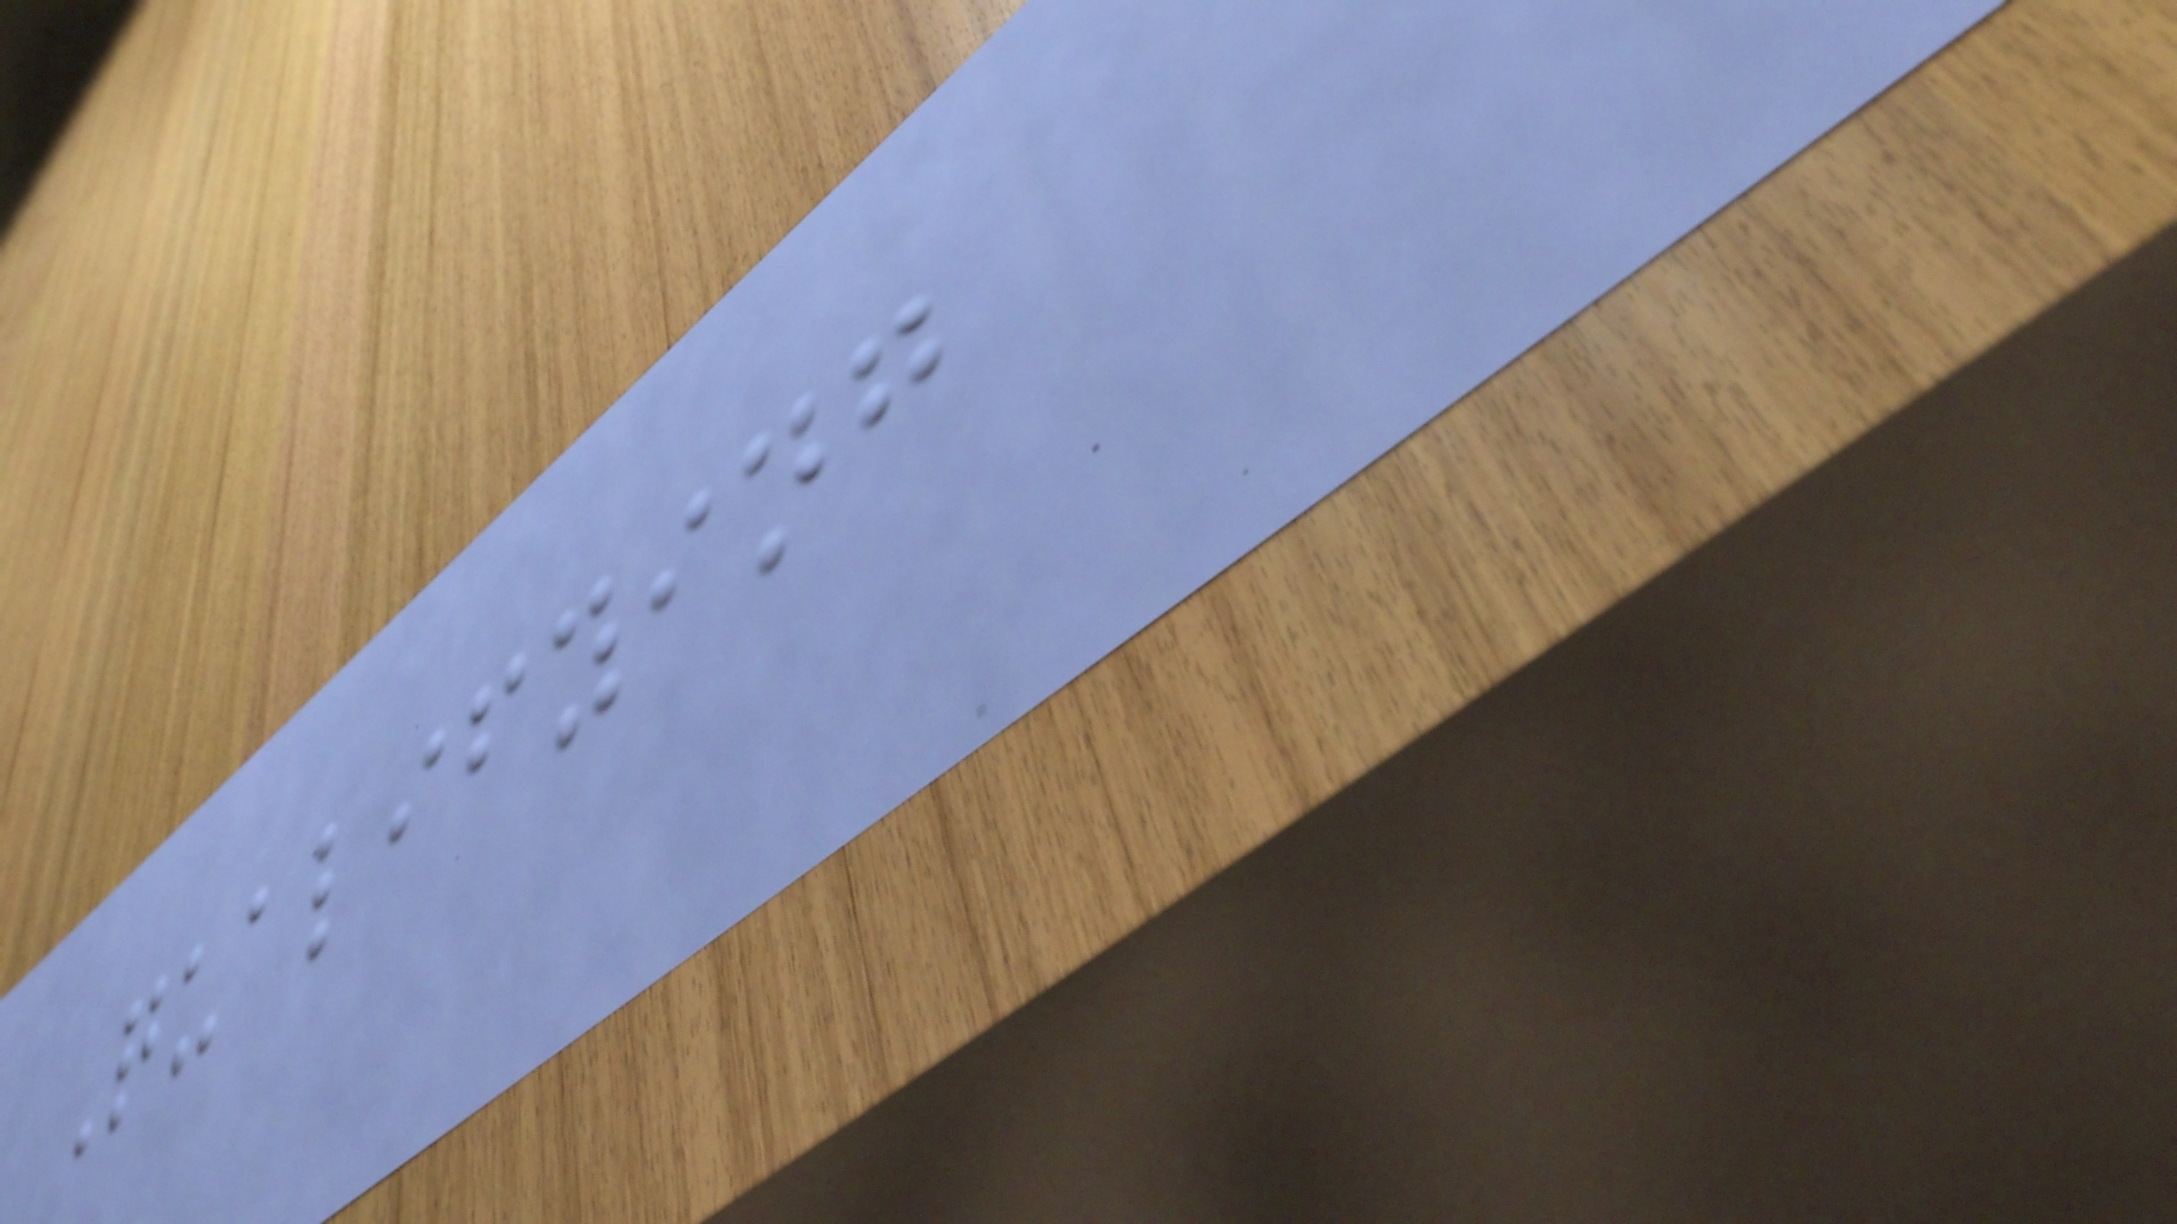Qualifying
